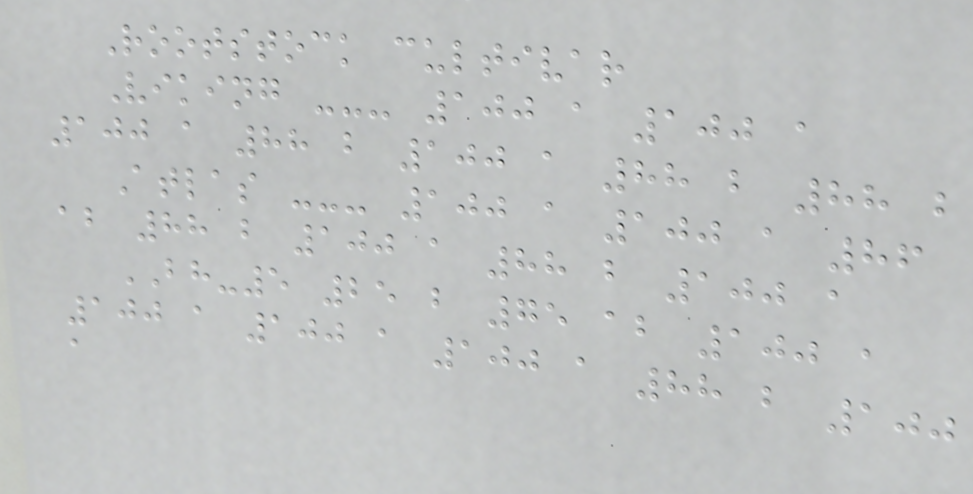Rootstock cultivar
Viking --- 100 a 100 a
100 a 88 b 100 a 88 b 88 b
Atlas --- 100 a 100 a 86
ab 88 b 100 a 88 b 100 a
BH-5 25 b 75 ab 100 a
100 a 100 a 100 a 88 b 100
a
